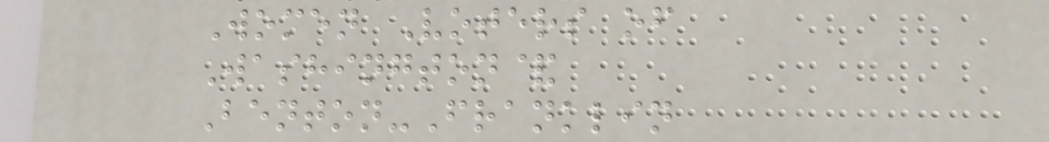Women Voters of
Washington&
Benton-Franklin
